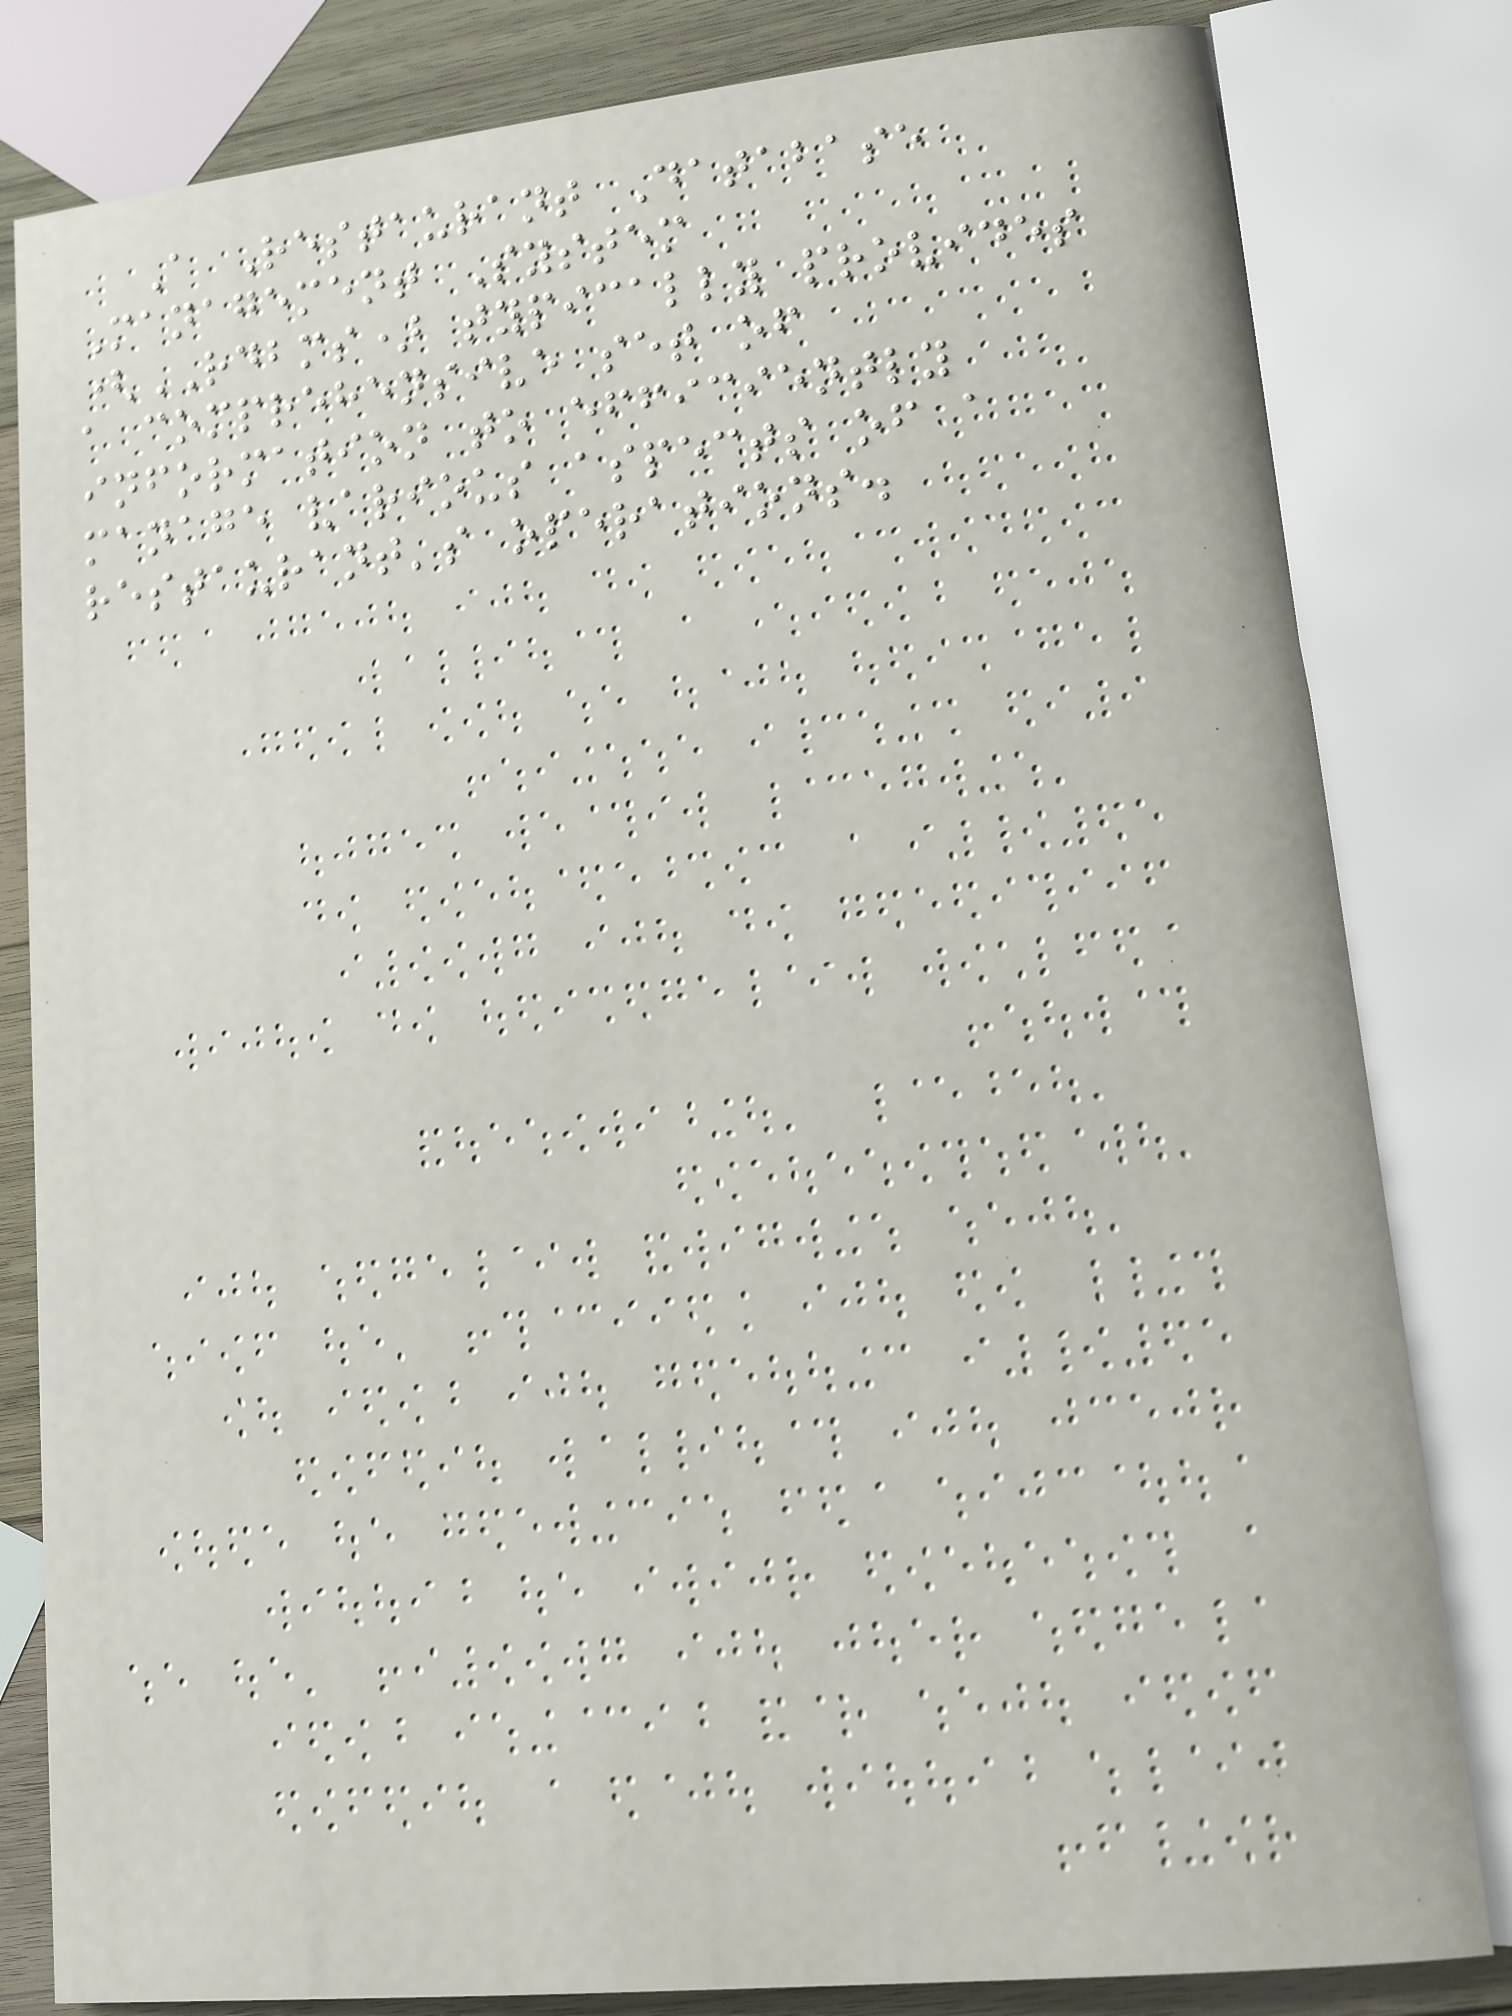A Restaurant Database
Management System
(RDBMS) typically provides
a comprehensive set of
information to efficiently
manage various aspects of a
restaurant's operations.
